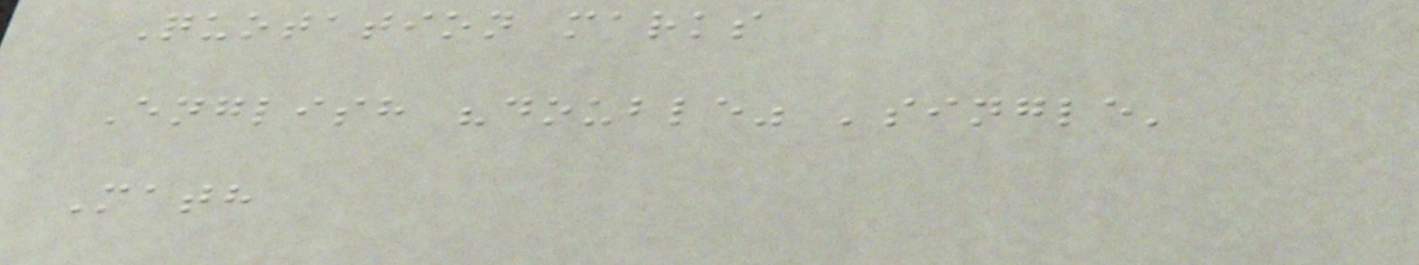Quotation marks
English "double" 'single'
Math
